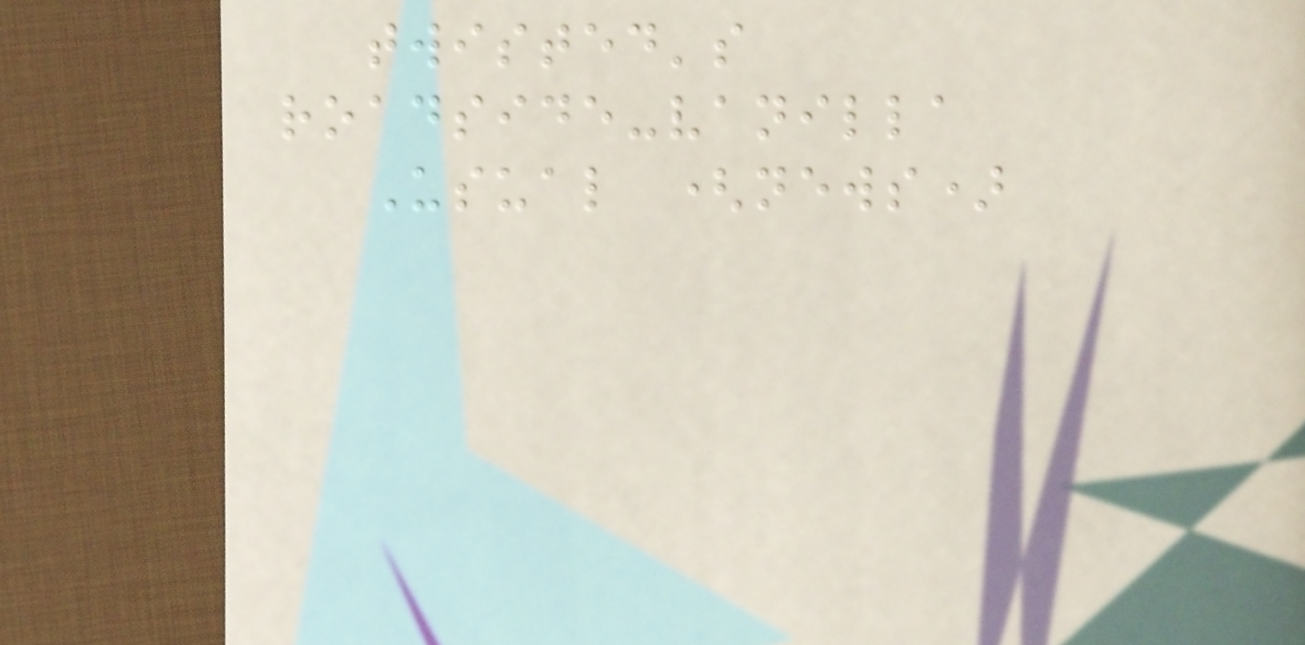twisted's
roadside-vanilla
Usual (news)
